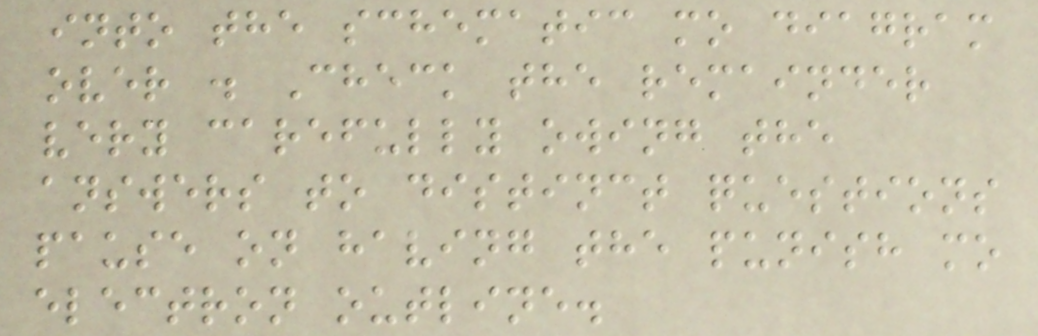into the schematic mo diagram
over . Check the remainder
very carefully owing the
answers to distinct questions
pause on having the punish mo
electron outline.
